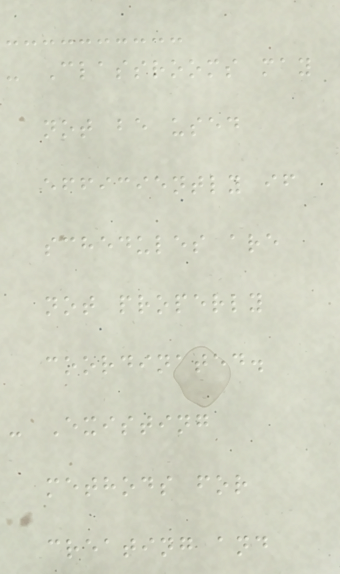- Classrooms may
not be used
efficiently if
schedules are
not properly
coordinated.
- Existing
methods for
creating and
